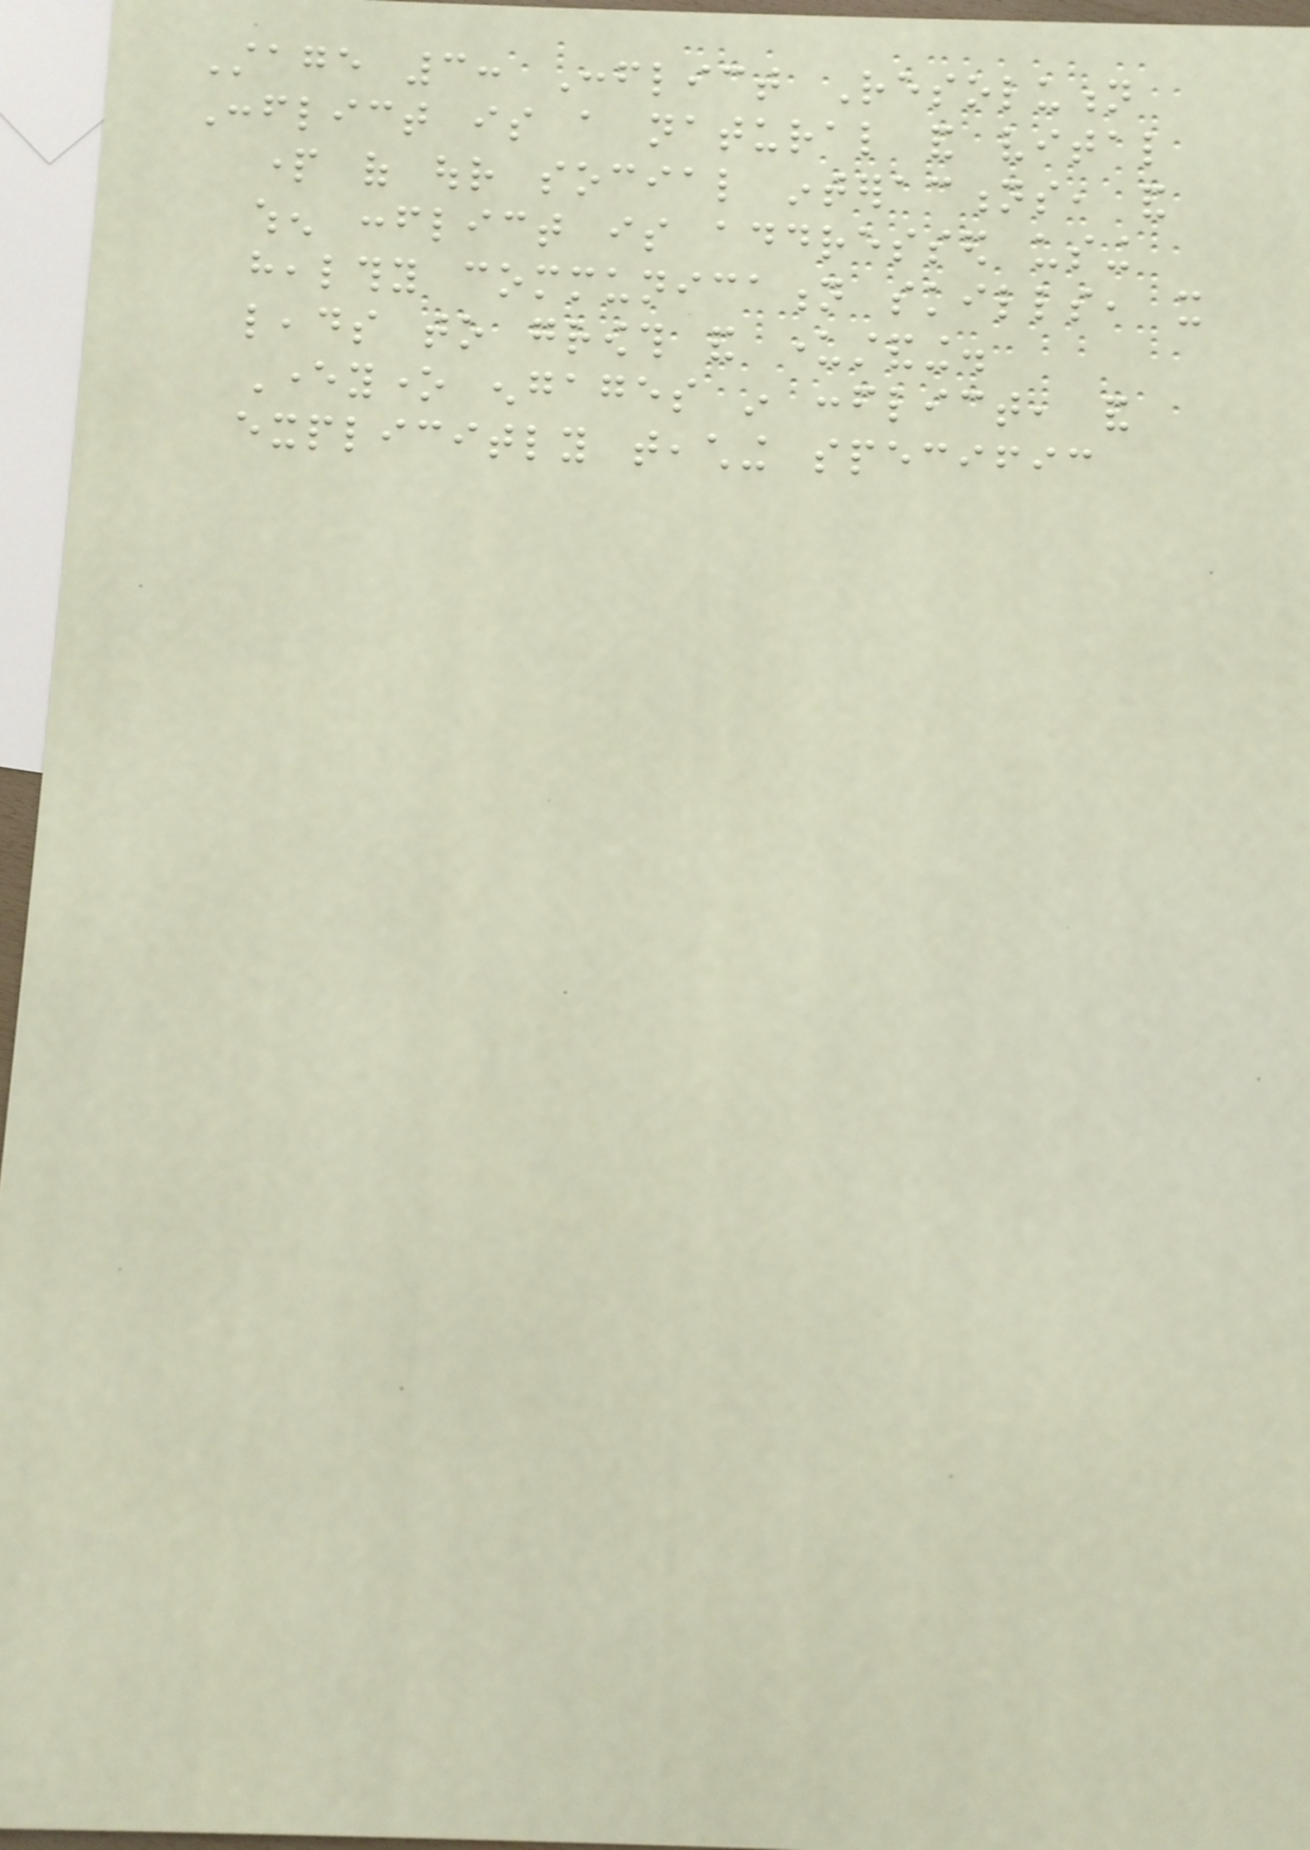Stage 3: Conflict Resolution
Conflict is a natural and vital
part of our social interactions, and
when conflict is addressed using
healthy communication skills, it
leads to growth and understanding.
Everyone engages in conflict, and
explicitly teaching specific
